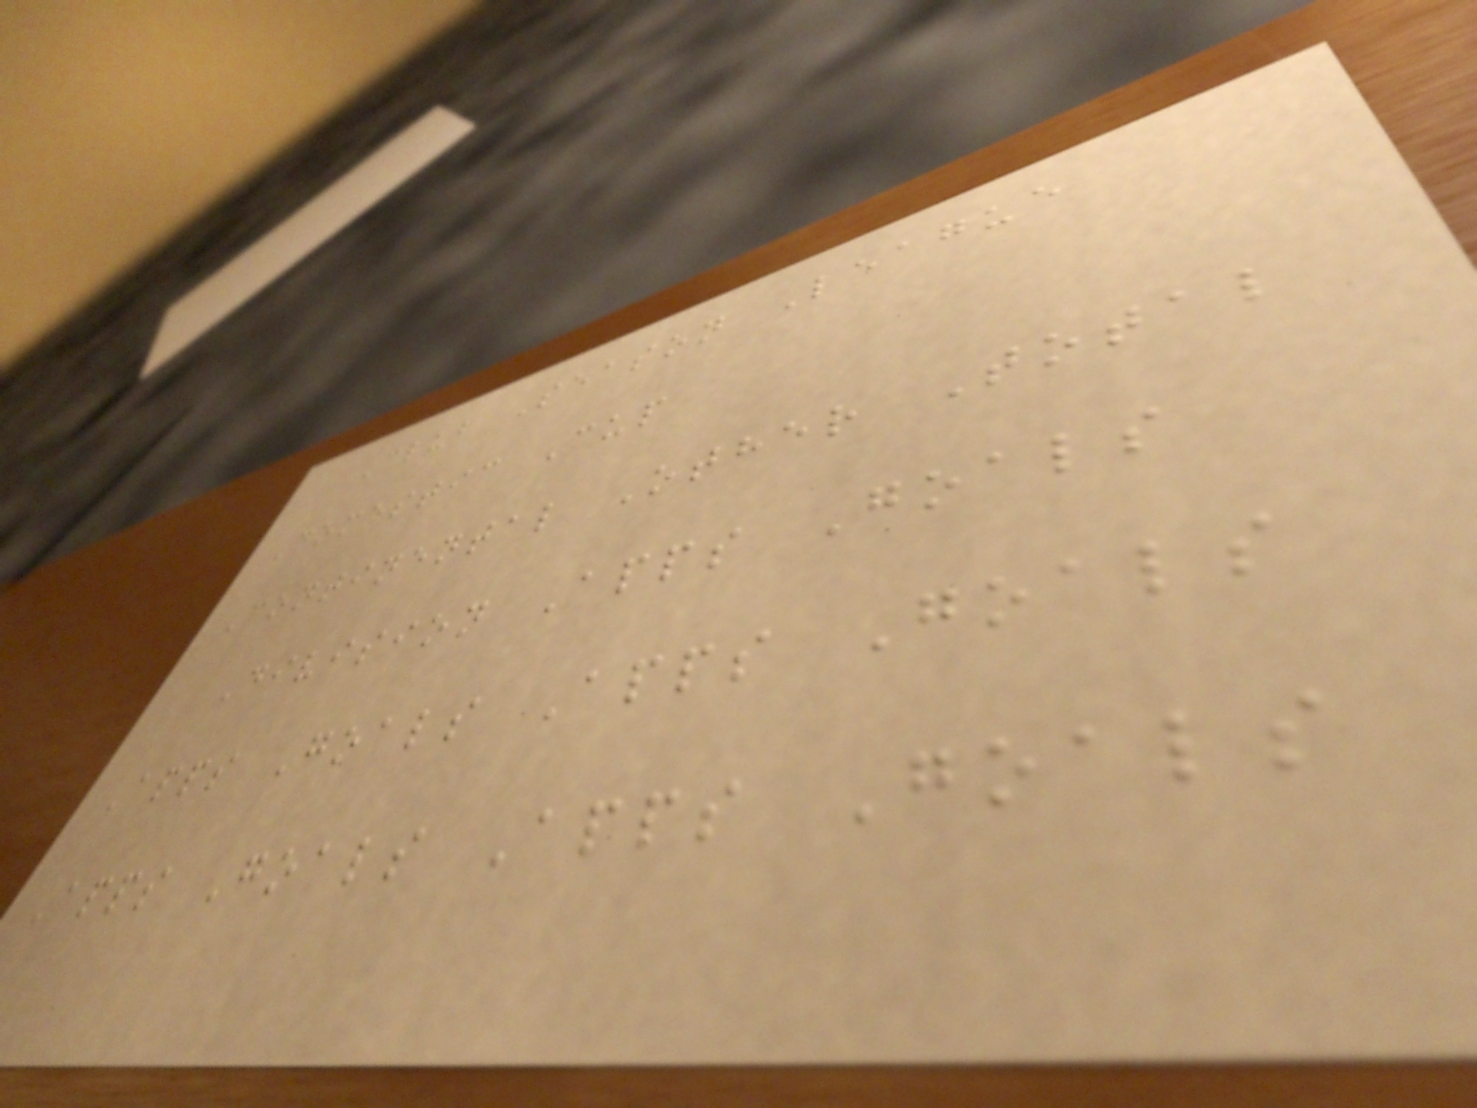Club Season League
Domestic Cup
Continental Other Total
Division Apps Goals
Apps Goals Apps Goals
Apps Goals Apps Goals
